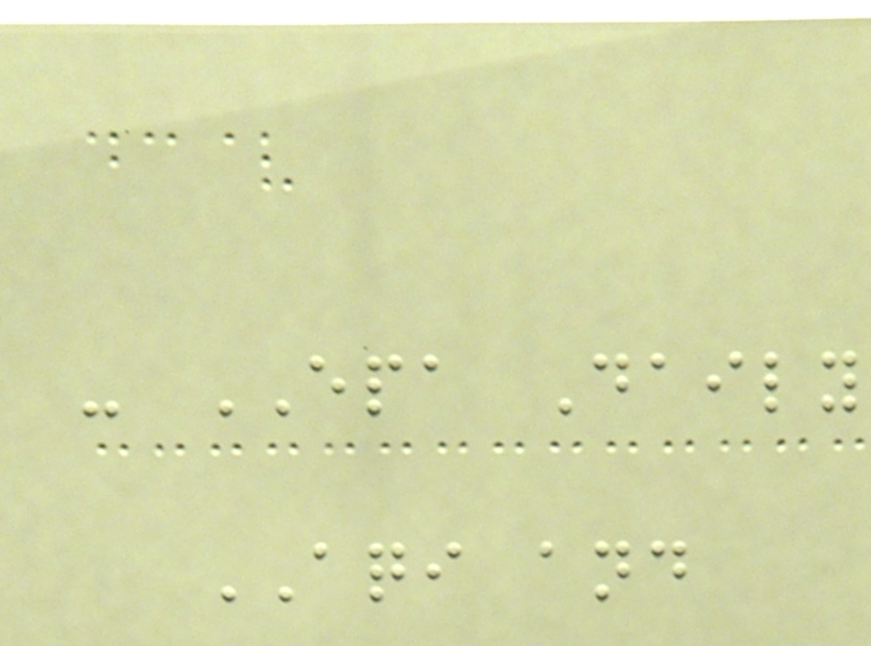- EPA Daily
AQI and
